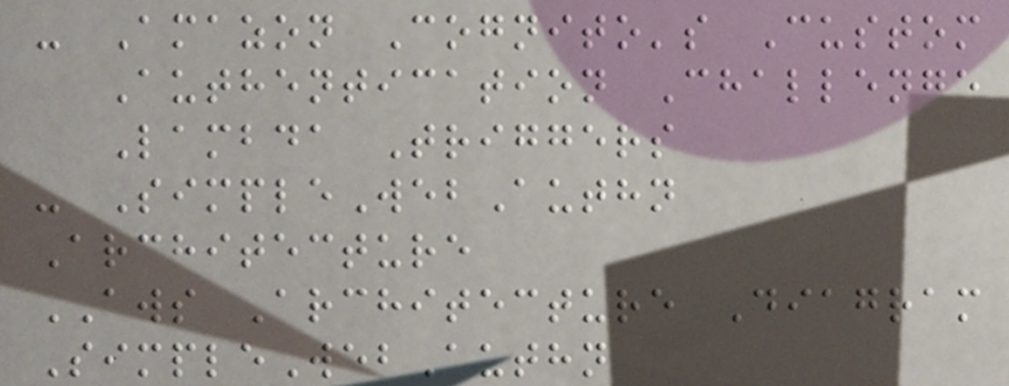- Amazon Cognito's Custom
Authentication Challenge
Lambda Triggers
- SimpleWebAuthn
Architecture
AWS Architecture Diagram
SimpleWebAuthn
